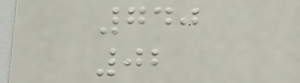740
02
